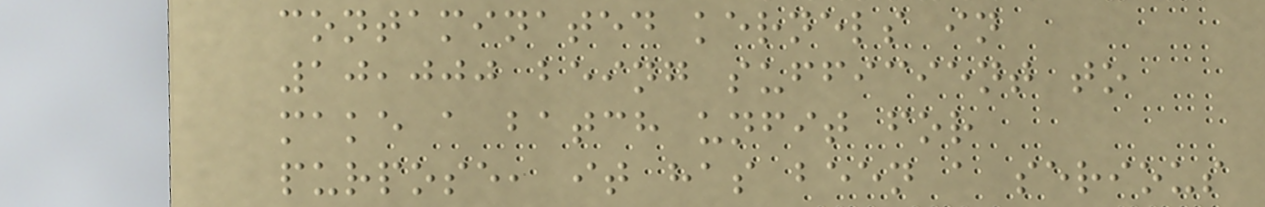contaminated kernels in
10,000 being sufficient to
make a batch unfit for
purpose, it has been a serious
